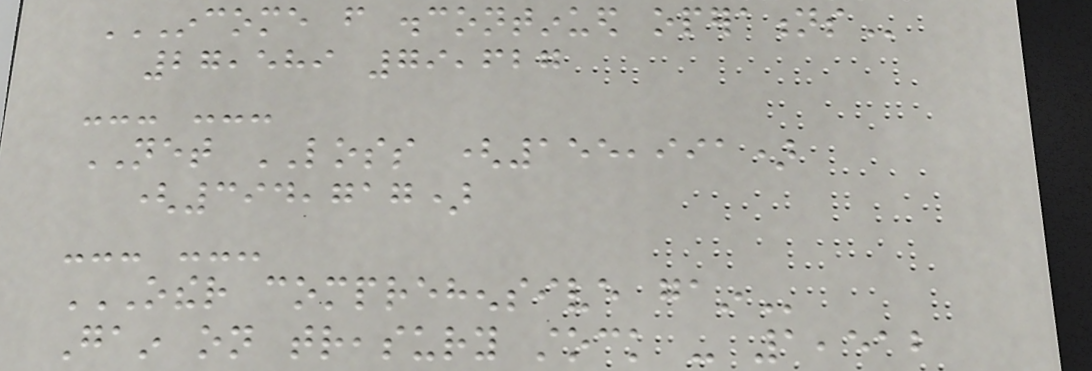INCOME FROM DISCONTINUED OPERATIONS
27,589 79,627
--- ---
NET LOSS (155,991)
(394,717)
--- ---
OTHER COMPREHENSIVE GAIN
Gain on treasury stock - 1,512
